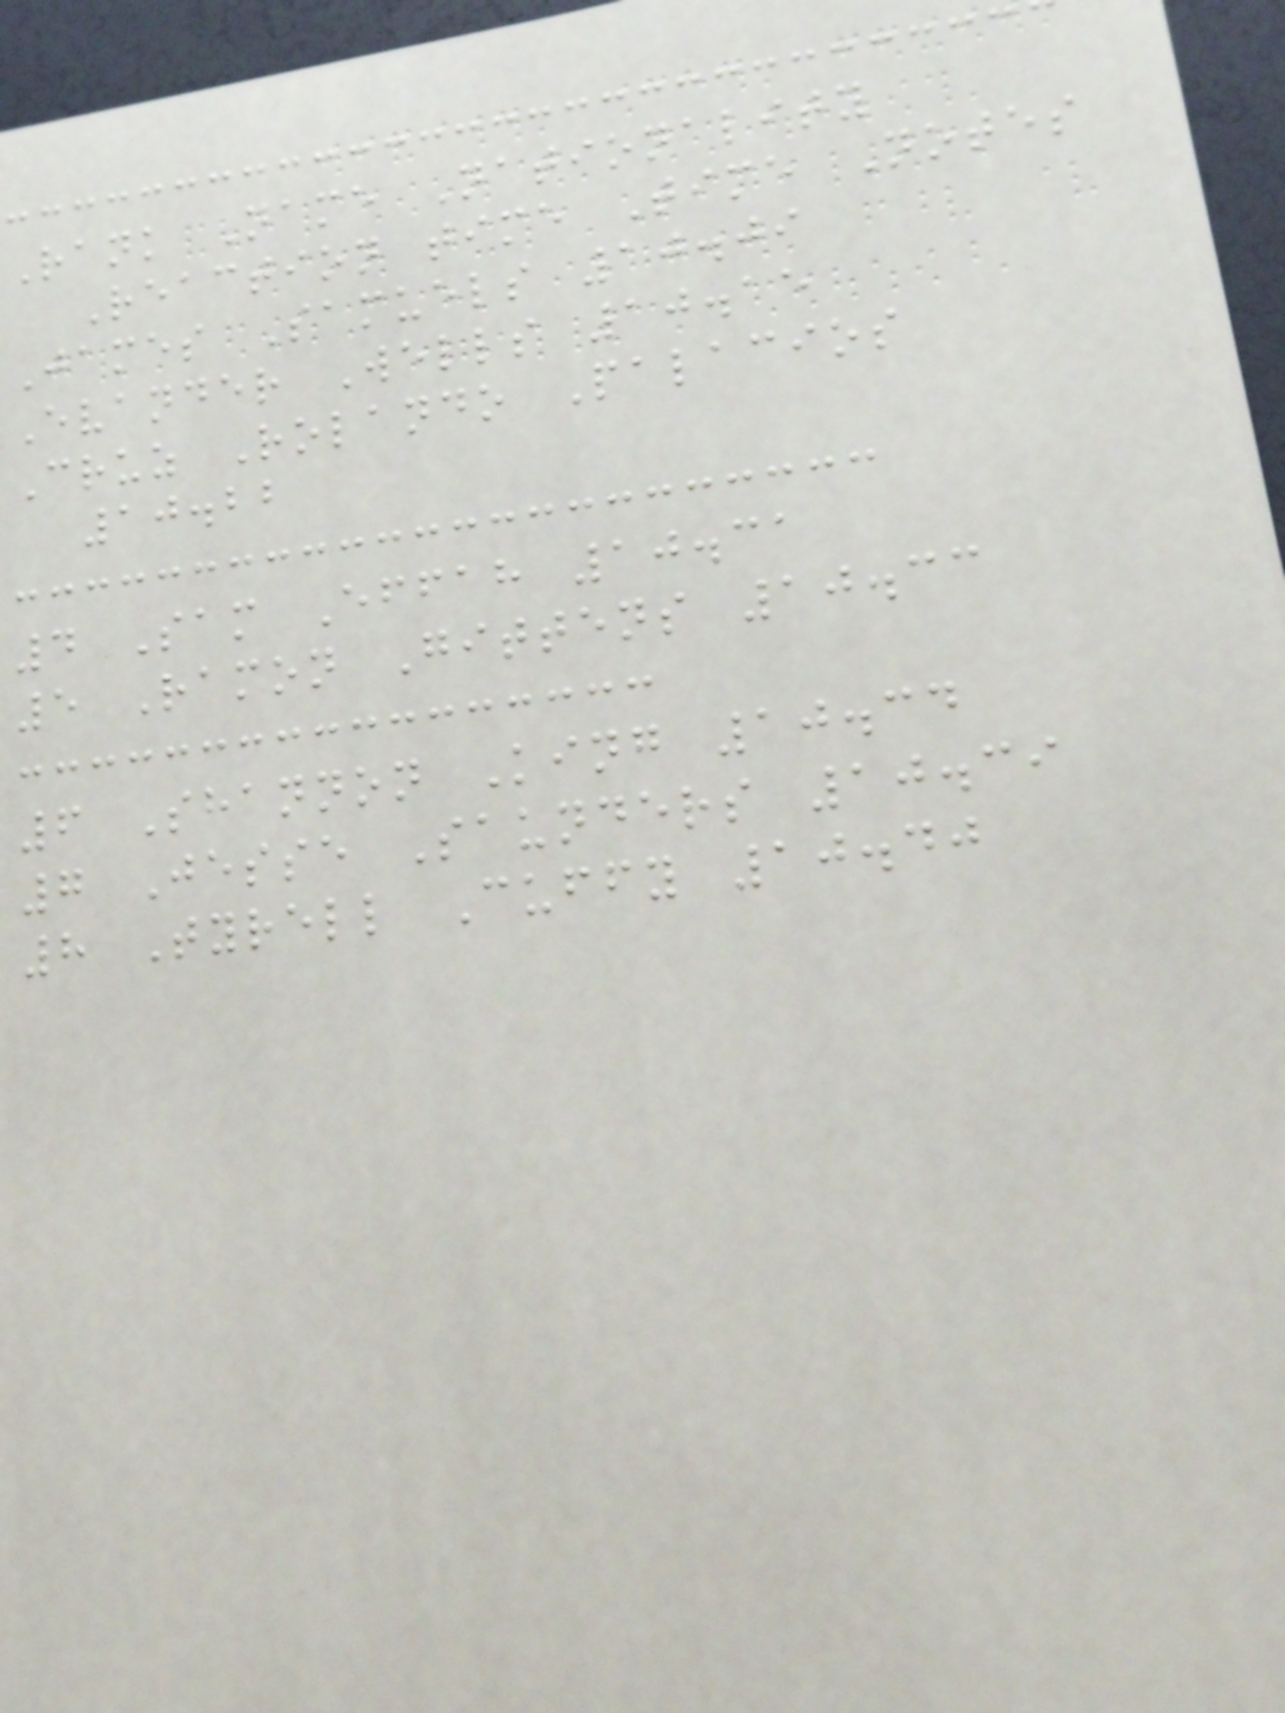Rank Name Nationality
Reaction time Time Notes
James Samuels 10.09
Evander Wells 10.15
Cruz Rolando Palacios
10.22
4 Sam Effah 10.31
5 Ramon Gittens 10.33
6 Shannon King 10.34
7 Jesse Saunders 10.39
8 Tyrell Cuffy 10.40
